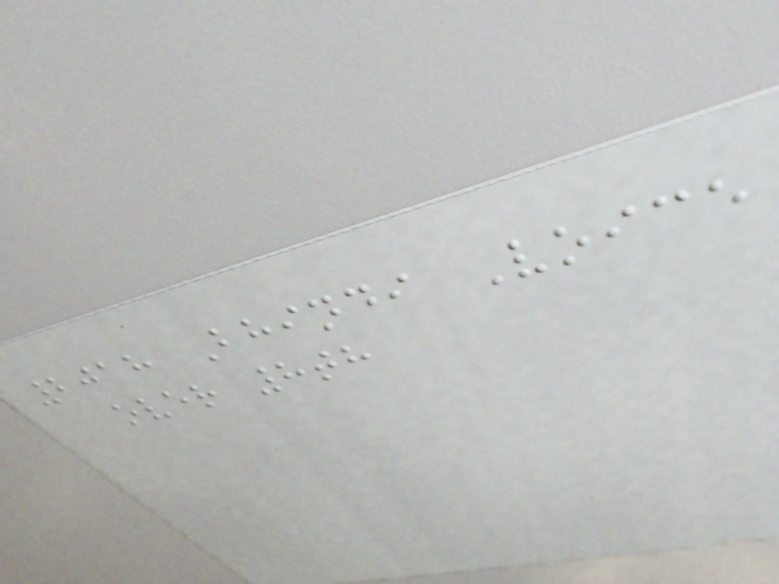2018 Bhindi Voice
over 8th
